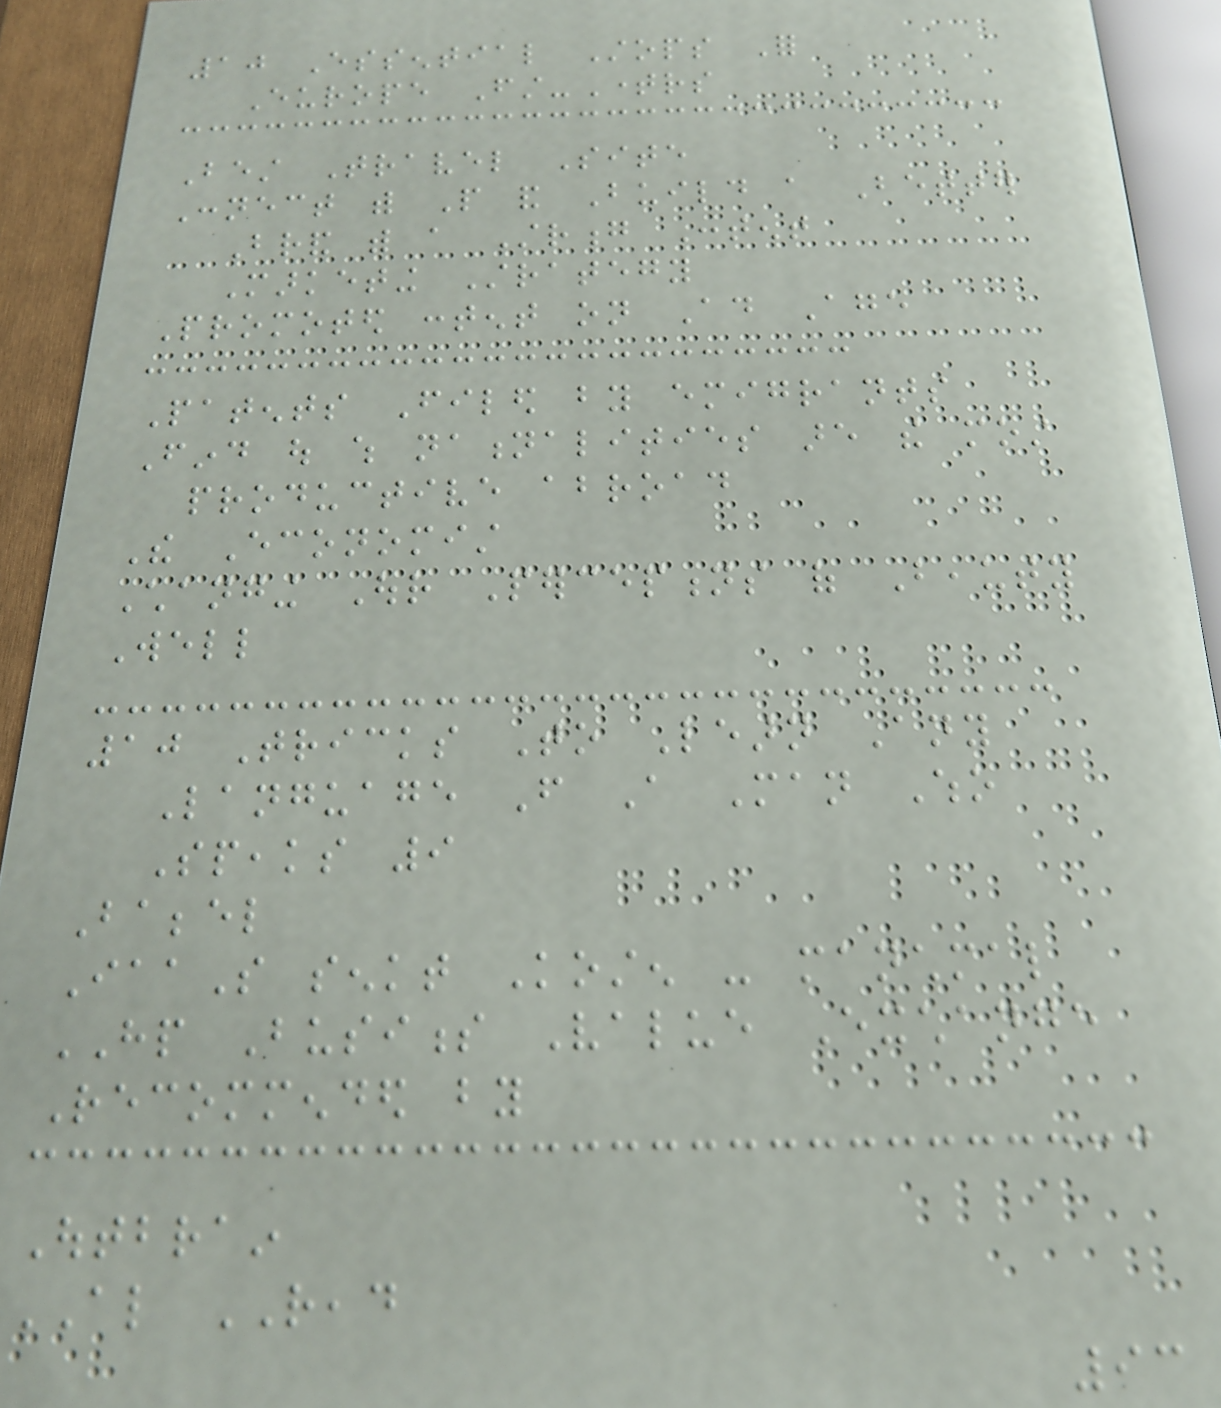10 Essential Stops For
Europe First-Timers
Best Travel Site
Connect with People and Build a Better
Brand with a Strong Content
Marketing Strategy
Promoted content on Ad Age
Patents Filed by emigrants
Find out which nationalities are the most
productive abroad
The Economist
Changing Our Perceptions of Beauty
Well
10 Tricks To Learn Any
Language From A Man Who
Speaks 9
Babbel
IaaS senkt Kosten - manchmal
HP Business Value Exchange
Recommended by
Outbrain
ALSO READ
93
